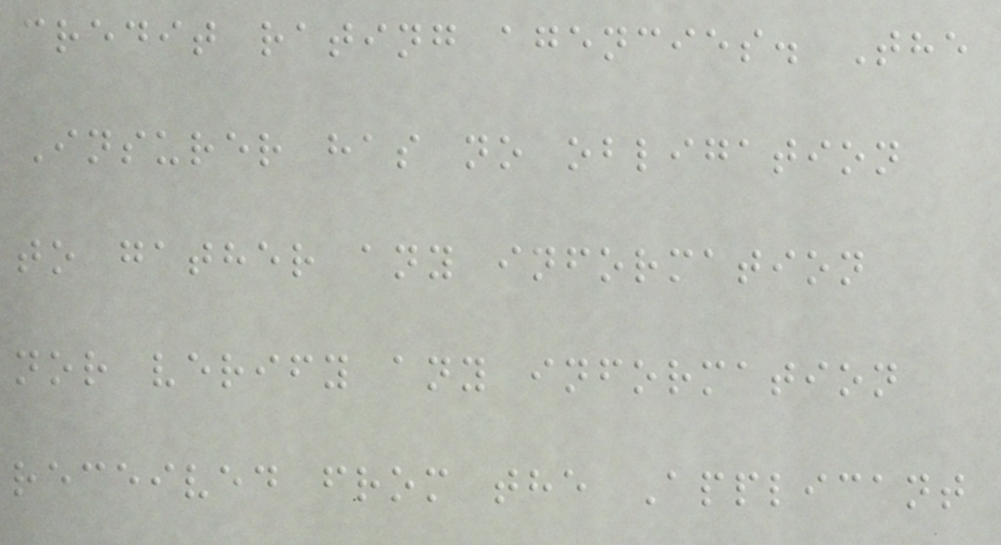credit rating agencies. The
Insurer has no obligation
to gather any information
nor verify any information
received from the Applicant
